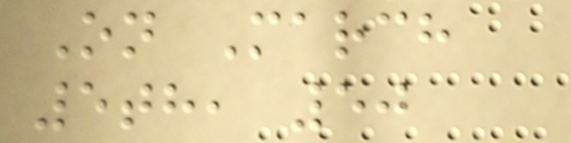On March
5th, 50
